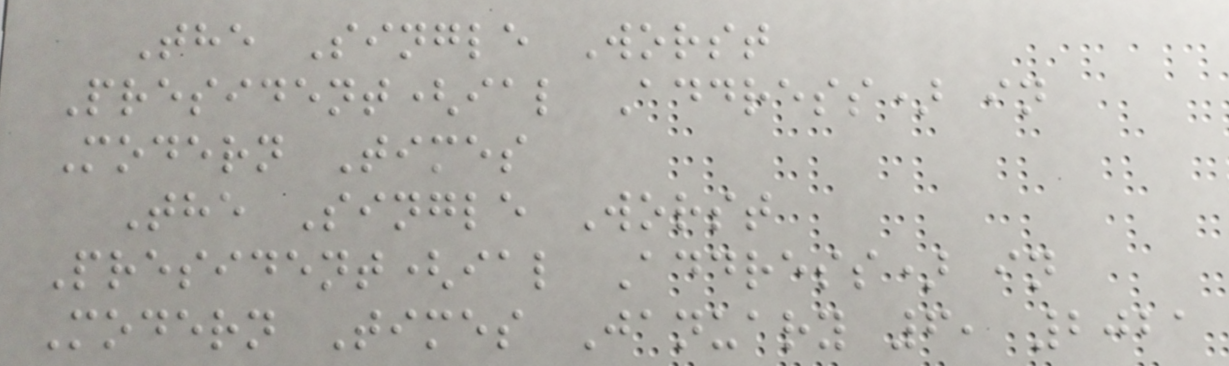The Single Worst
President(ial Address) in
Modern Times
The Single Worst
President(ial Address) in
Modern Times January 6, 2021
